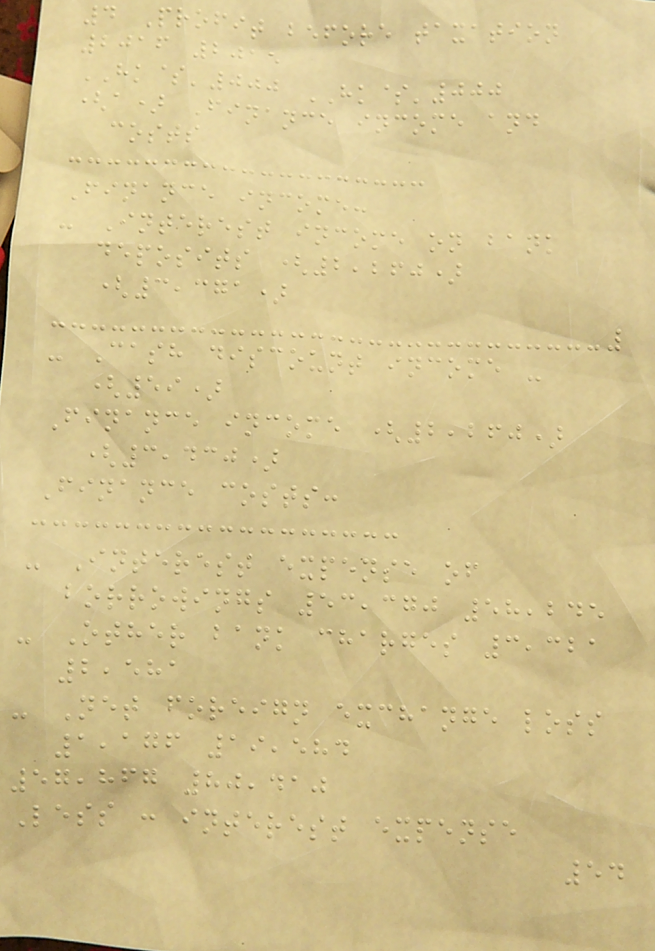4 Profit before taxation
2016 2015
HK$'000 HK$'000
(a) Finance income and
costs
Finance income:
- Interest income on bank
deposits (2,260)
(3,371)
- Cash discount income -
(59)
Finance income (2,260)
(3,430)
Finance costs:
- Interest expense of
borrowings 53,370 58,245
- Other bank charges 3,321
2,581
- Net foreign exchange loss
1,176 19,584
57,867 80,410
Less : interest expense
54
